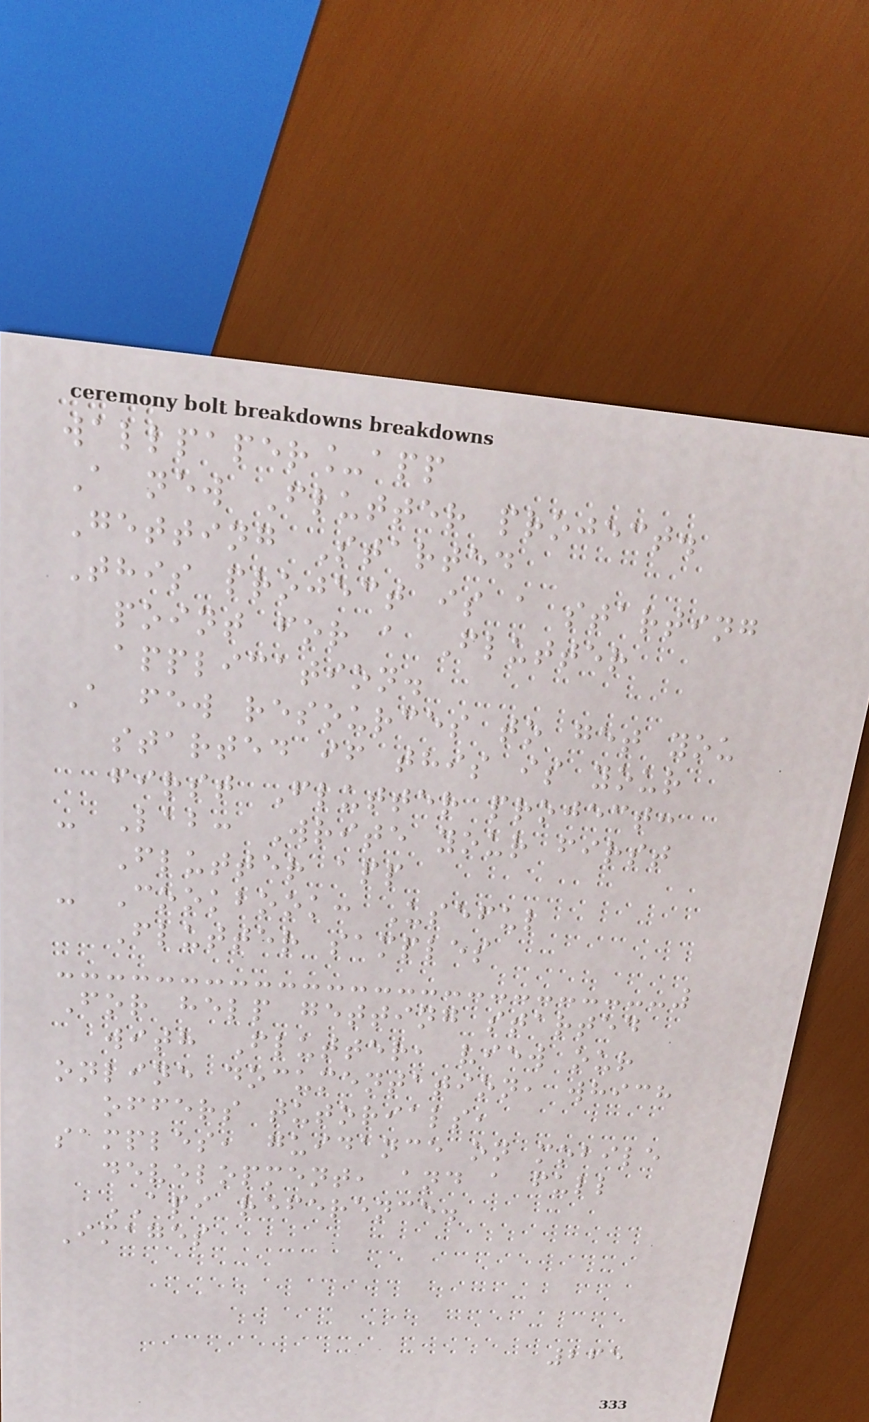wallpaper_app
A new Flutter project.
Getting Started
This project is a starting
point for a Flutter
application.
A few resources to get you
started if this is your
first Flutter project:
- Lab: Write your first
Flutter app
- Cookbook: Useful
Flutter samples
For help getting started
with Flutter, view our
online documentation, which
offers tutorials,
samples, guidance on mobile
development, and a full
API reference.
Images
265
